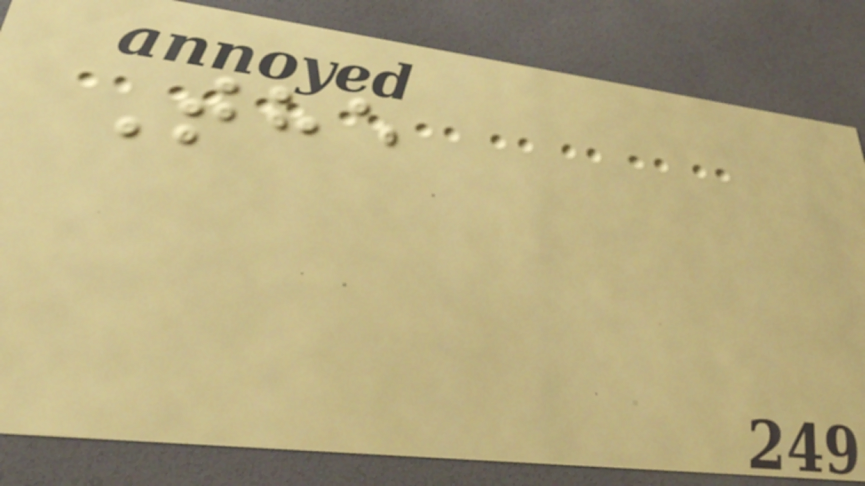The
